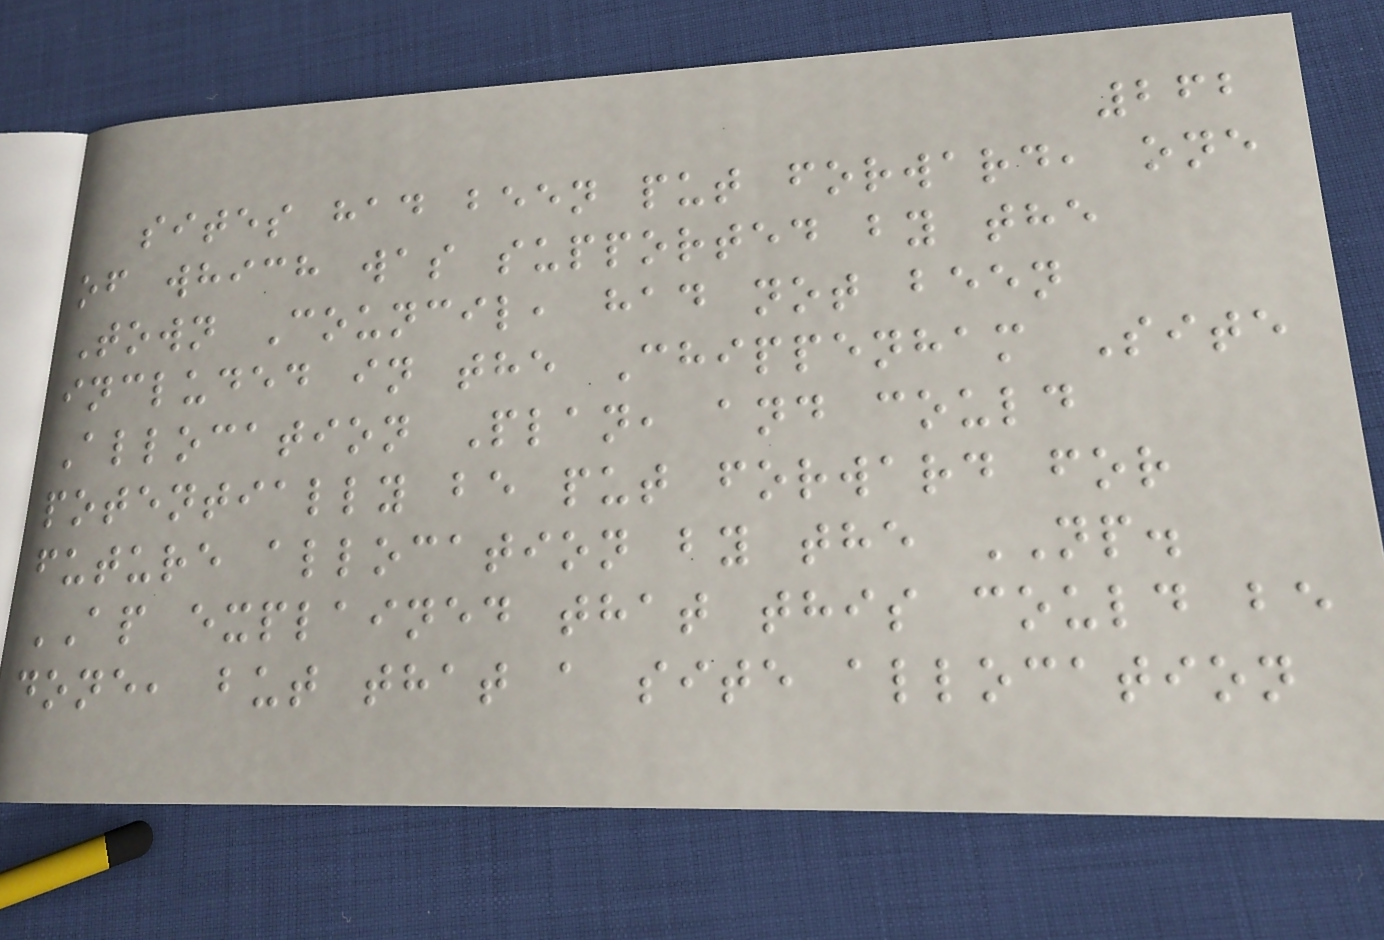262
sites had been put forward, one
of which was supported by the
Town Council, had not been
included in the Chippenham Site
Allocation Plan, and could
potentially be put forward for
future allocation by the NP.
AP explained that this could be
done, but that a site allocation
